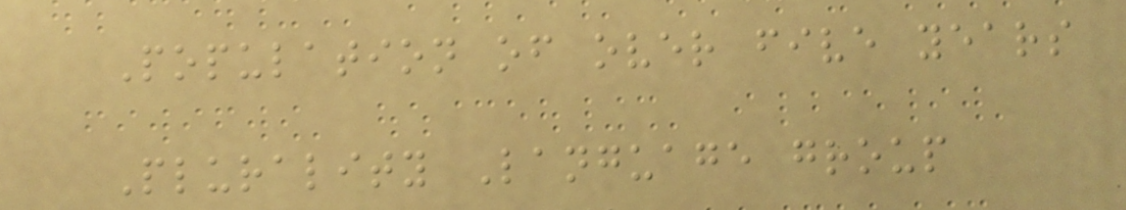Population of over five years
Plurality Language group
